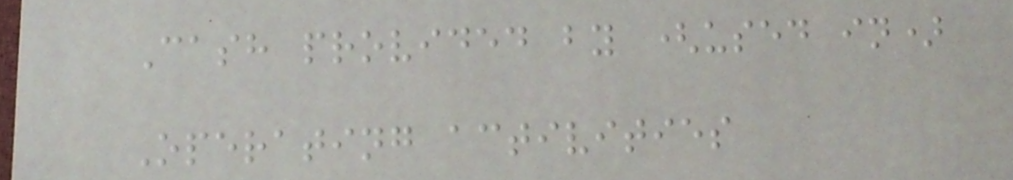Cash provided by (used in)
Operating activities
